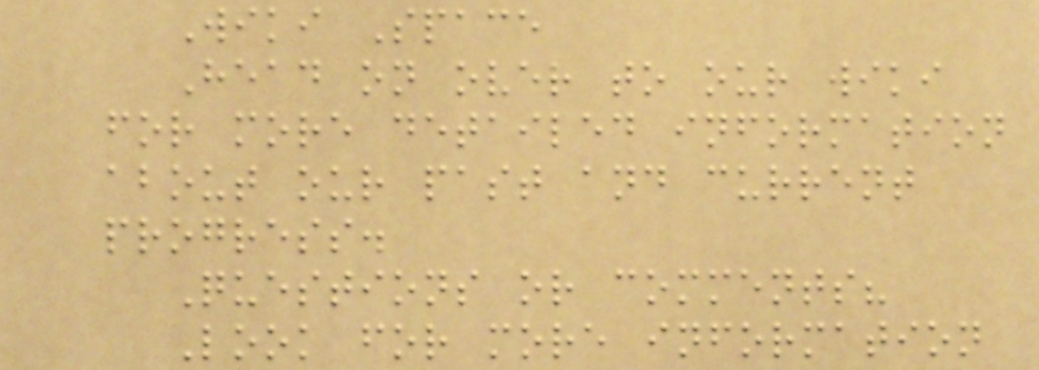Wiki Space
Head on over to our wiki
for more detailed information
about our past and current
progress.
Questions or comments?
Look for more information
